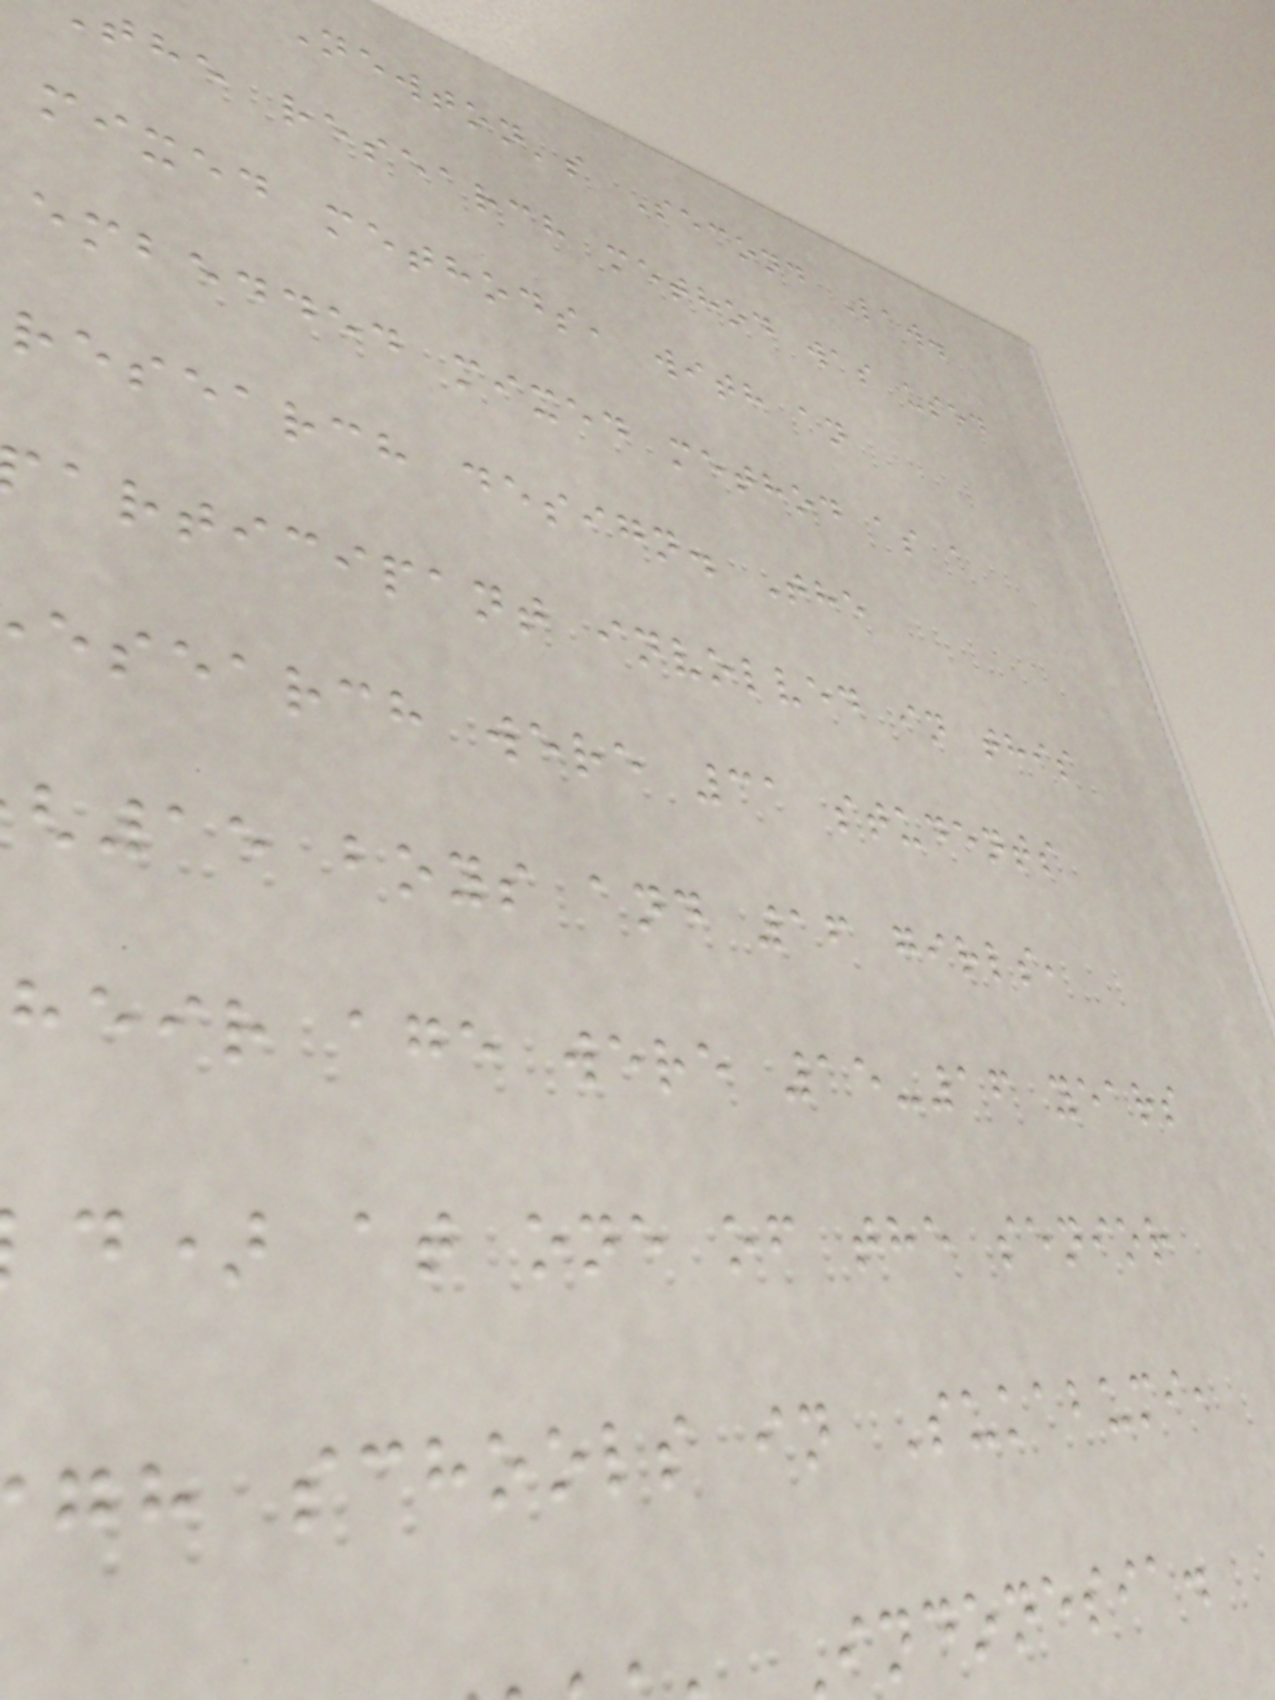Newton's Second Law.
the research method was used
mixed methods, with an
embedded mixed method as a
research design. The
articipant involved in this
esearch were 31 students
15 boys and 16 girls,
heir age were 15-16 years
d) at one of the senior
gh schools in Sukabumi,
indonesia.
